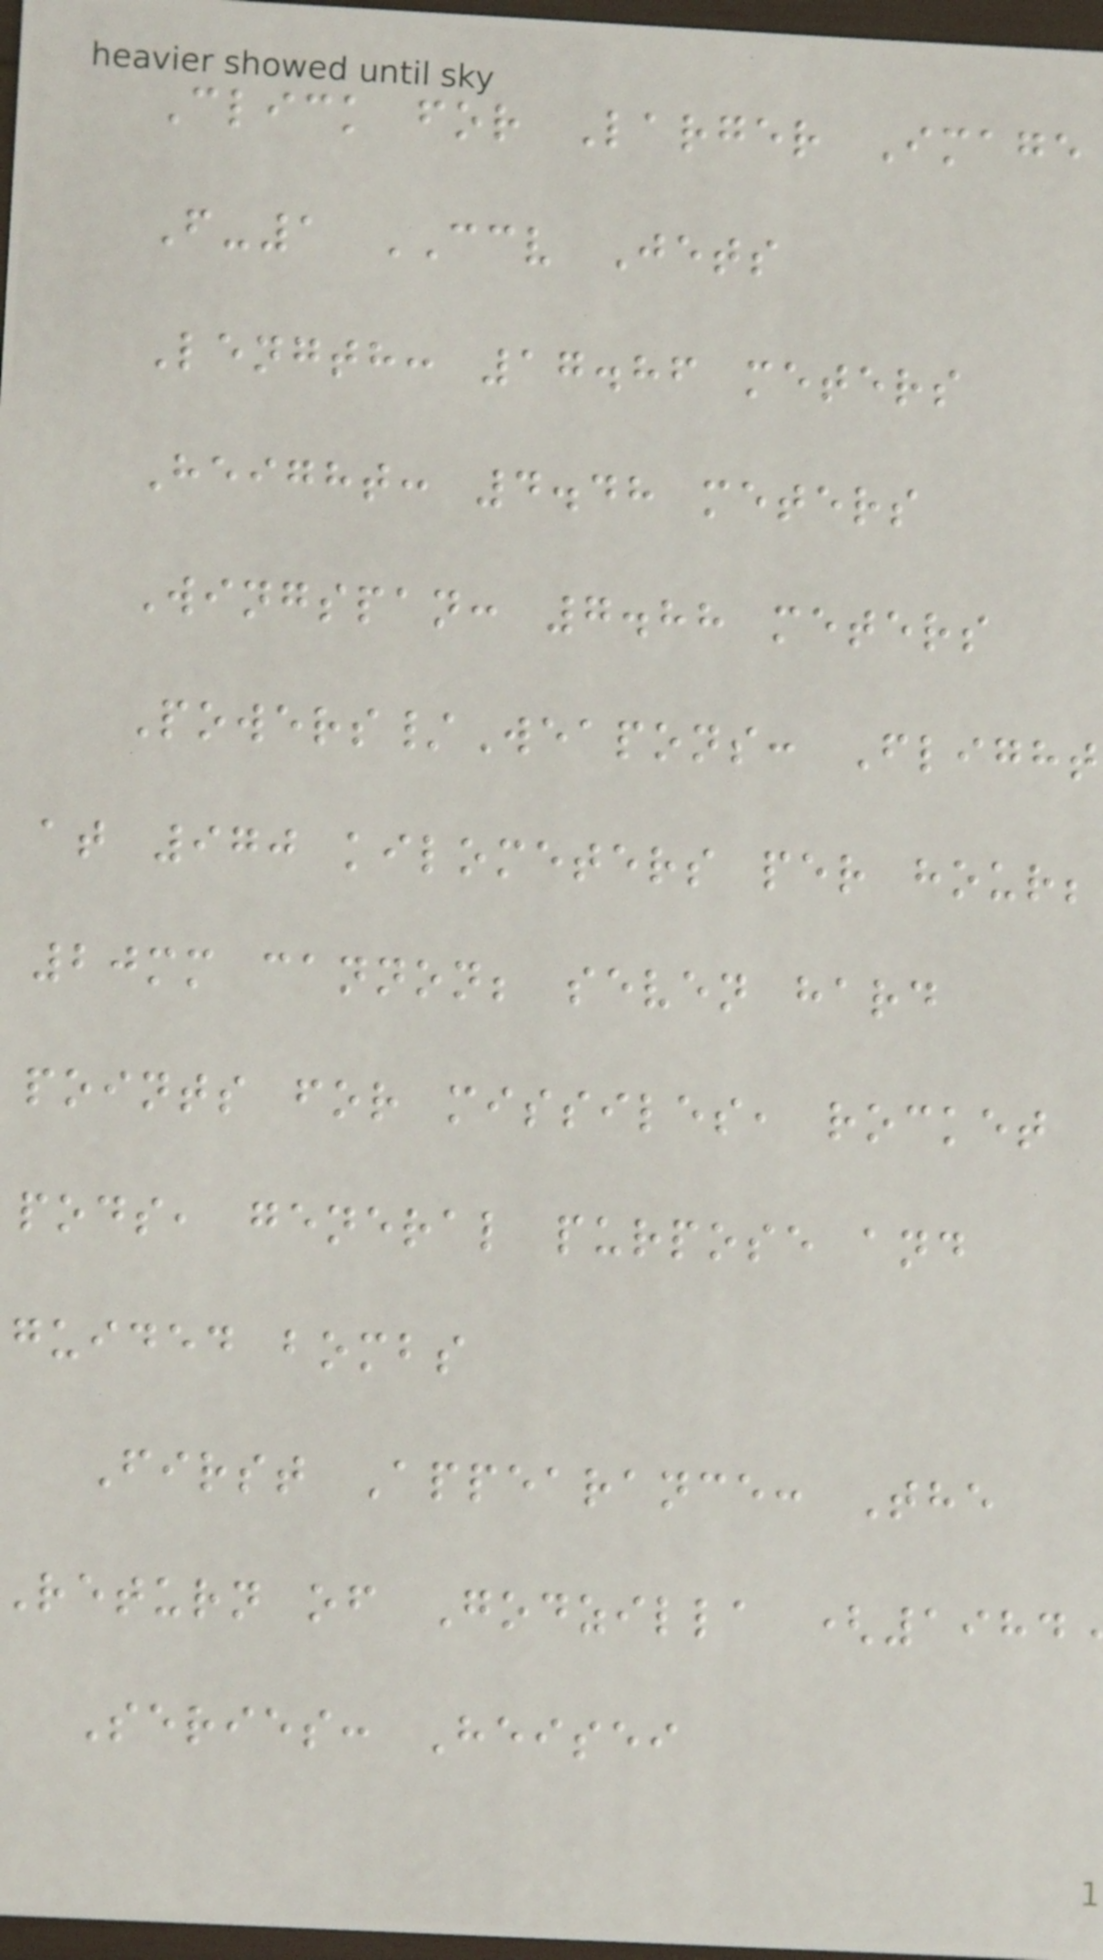Click for Larger Image
F-1 CCV Jets
Length: 17.86 meters
Height: 4.48 meters
Wingspan: 7.88 meters
Powers/Weapons: Flight
at 970 kilometers per hour;
20mm cannon; seven hard
points for missiles, rocket
pods, general purpose and
guided bombs
First Appearance: The
return of Godzilla (1984
Series: Heisei
